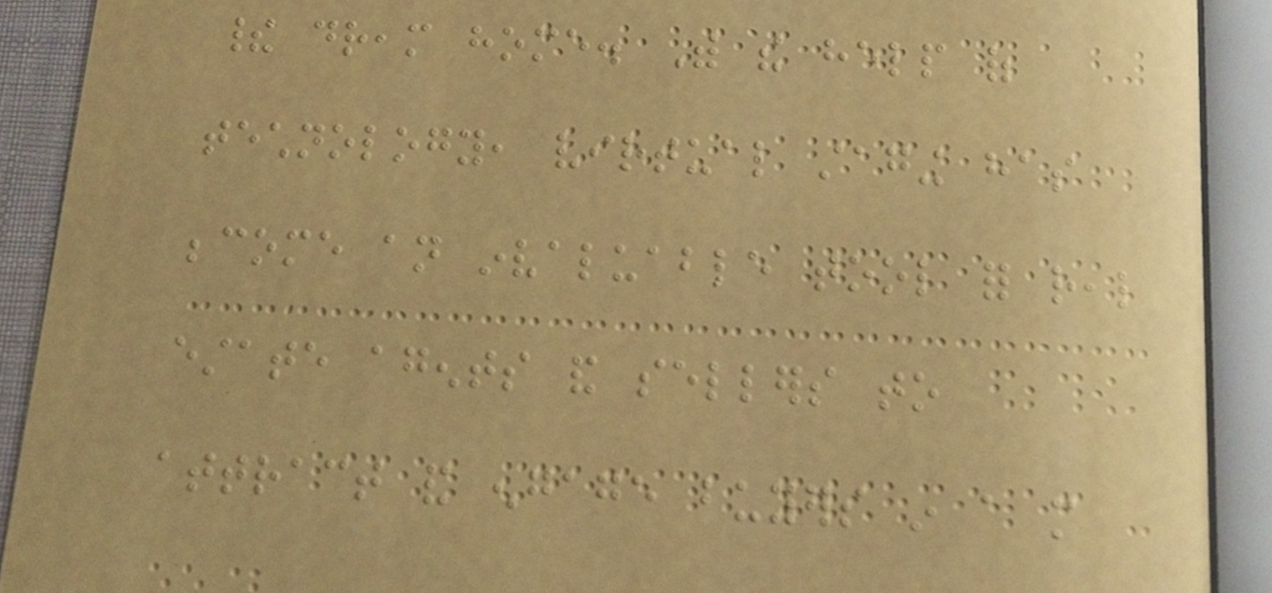their dream home. With the help of
technology, virtual staging has
become an invaluable tool for real
estate agents and sellers to
attract and engage buyers in a more
